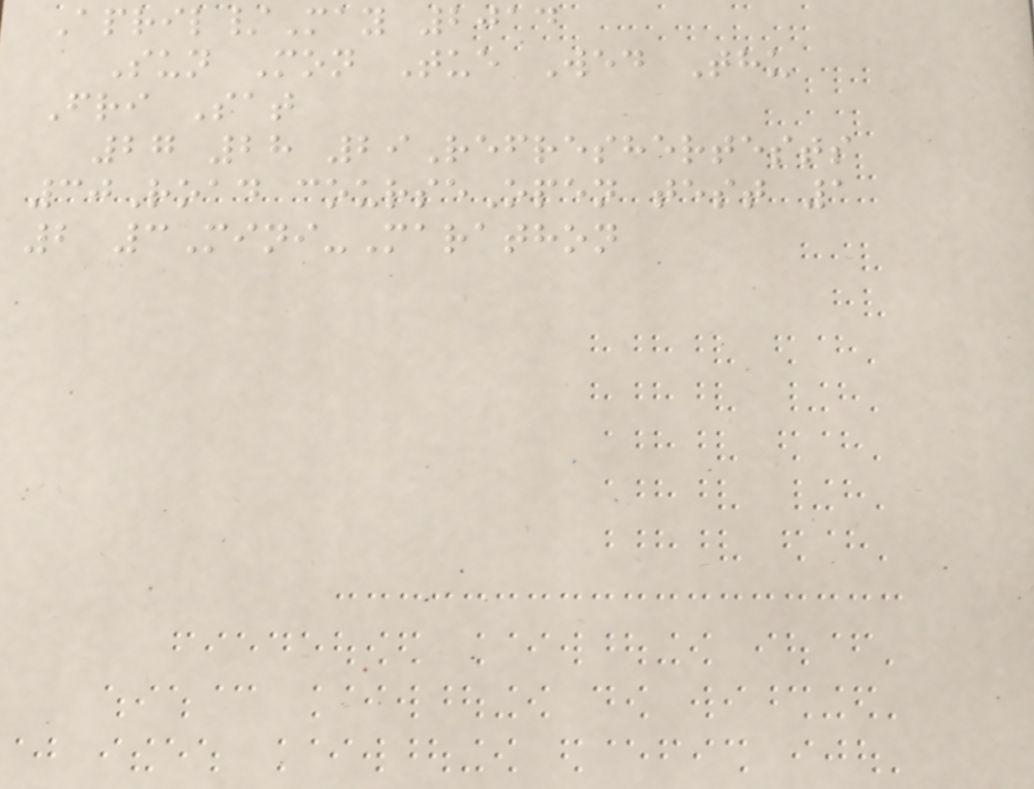April/May 2014
Sun Mon Tue Wed Thu
Fri Sat
27 28 29Refreshertests
30Road courseOpen test 1
2 3Mini-Marathon
